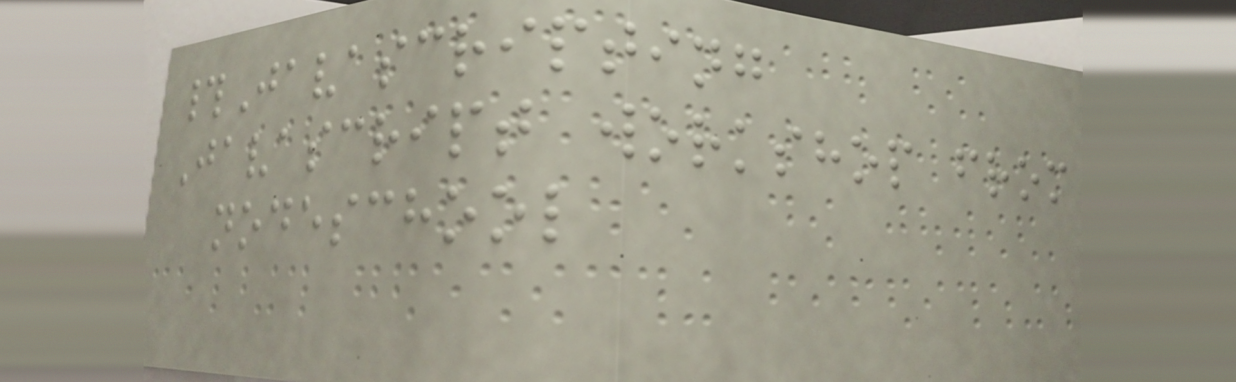#Javascripting
Javascript workshop from
nodeschool
